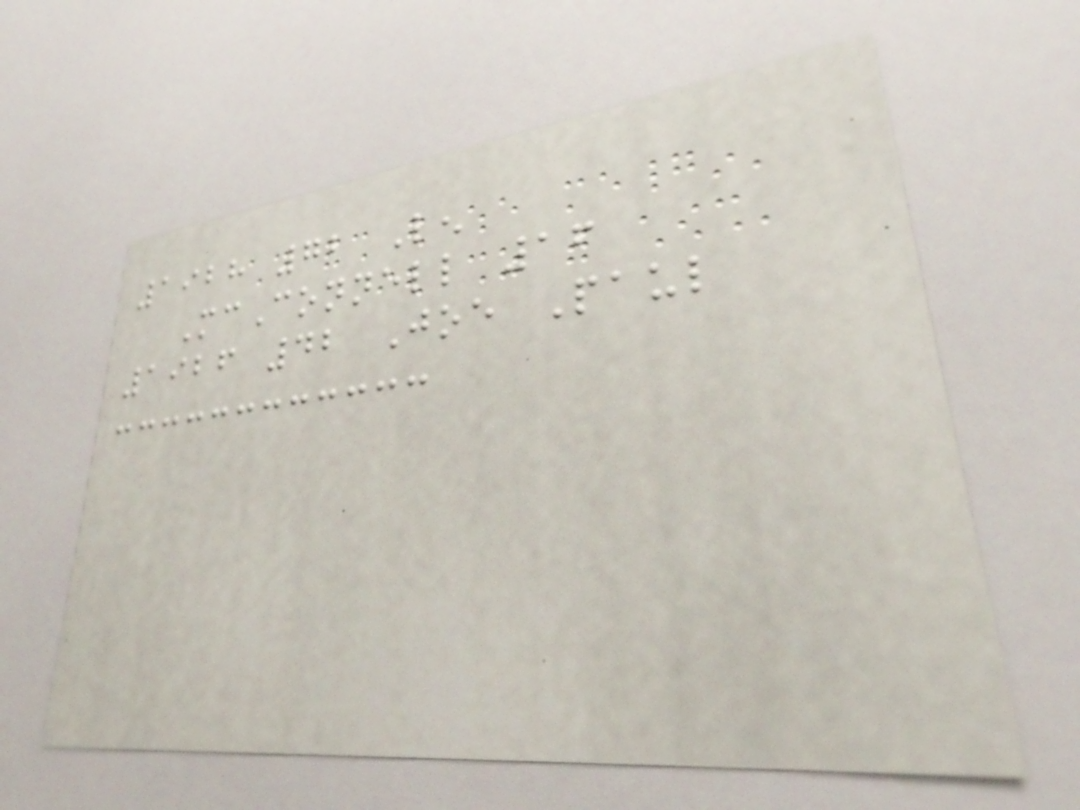1928 72 Len
McConnell 16
1926 42 Joe Paul
